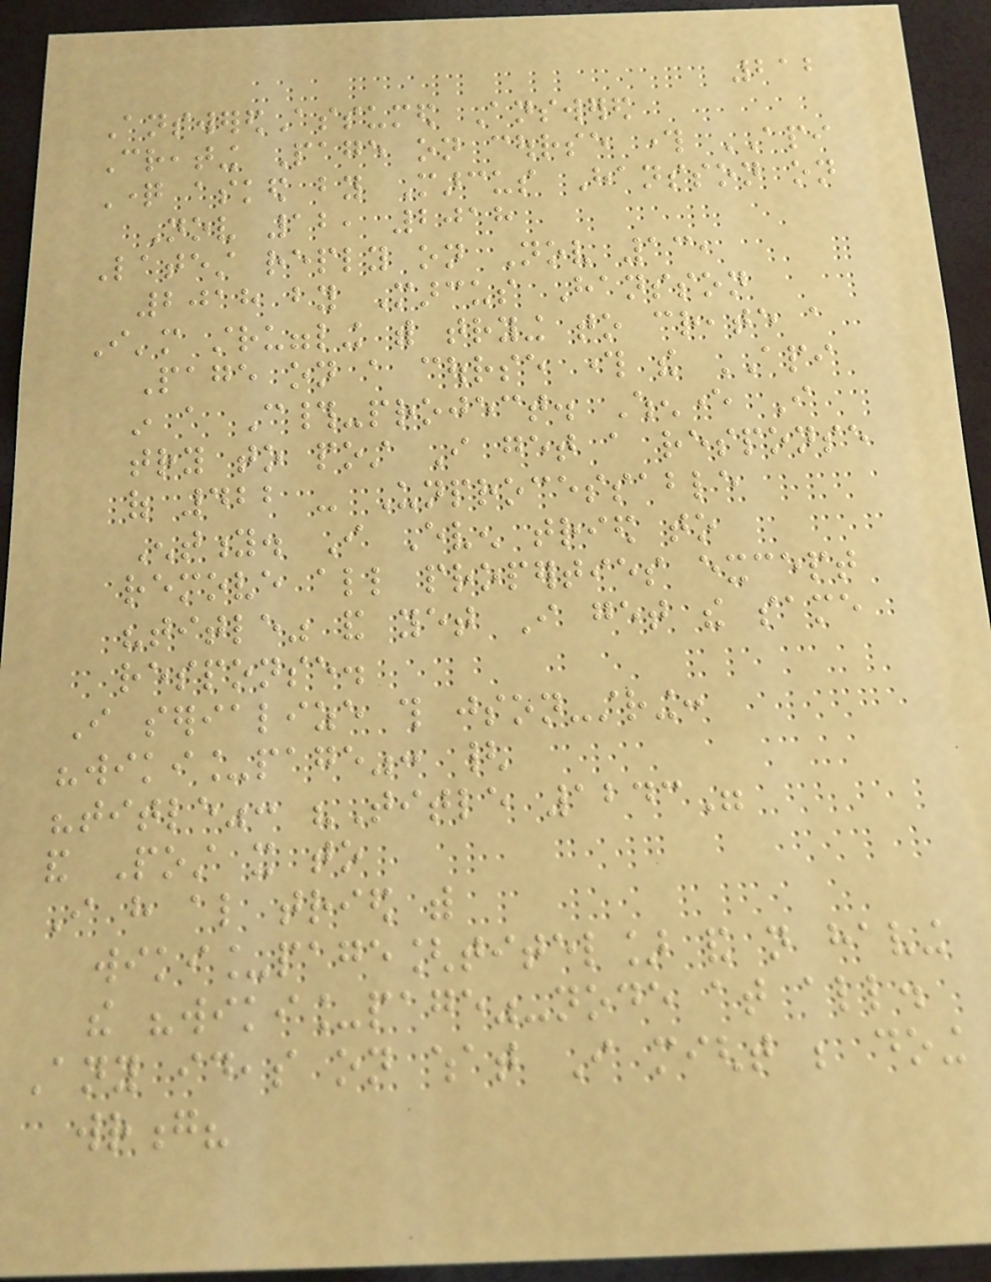212
AnsweredAssumed Answered
Creating Page on course through API
Question asked by Marcus Hansson on
Nov 12, 2018
Latest reply on Nov 13,
2018 by Marcus Hansson
I'm struggling with trying to create a
Page on a course through the API
in a C#-project. Whenever I
try to post I get a response
of 422 - Unprocessable
Entity. I Even tried to
remove all properties except
"title" and yet I get the same
response.
I serialize this json-string:
"wiki_page": {
"title": "Title 1243"
and Post it to
I have also tried with
wiki_page[titel] and not having
the "wiki_page"-node at all.
Any ideas on what I might be doing
wrong?
